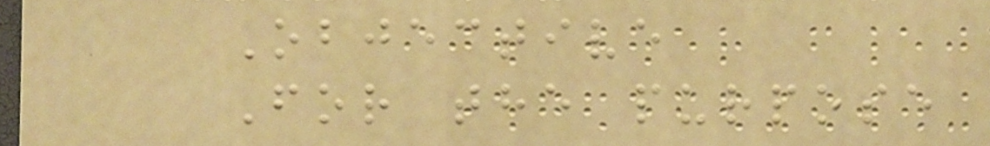Objective
For the purpose
